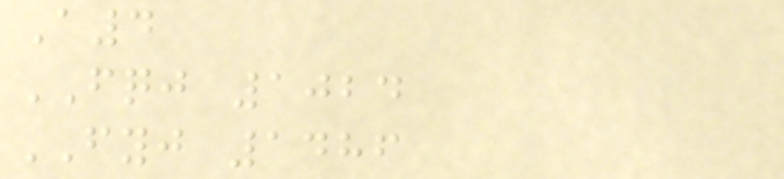A4
FQJ 1024
FYJ 1486
